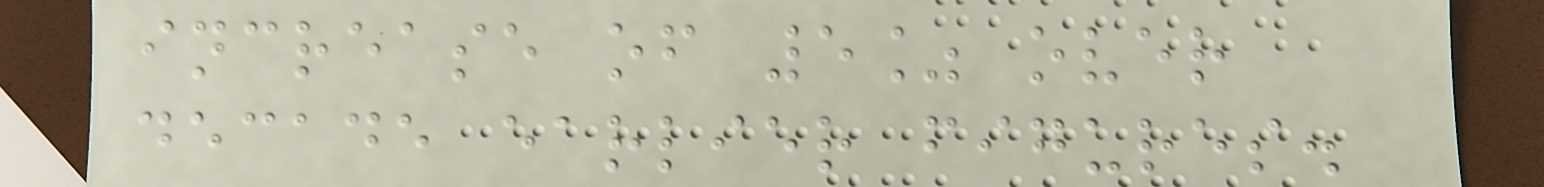increase of 5% over
decade earlier figures.
